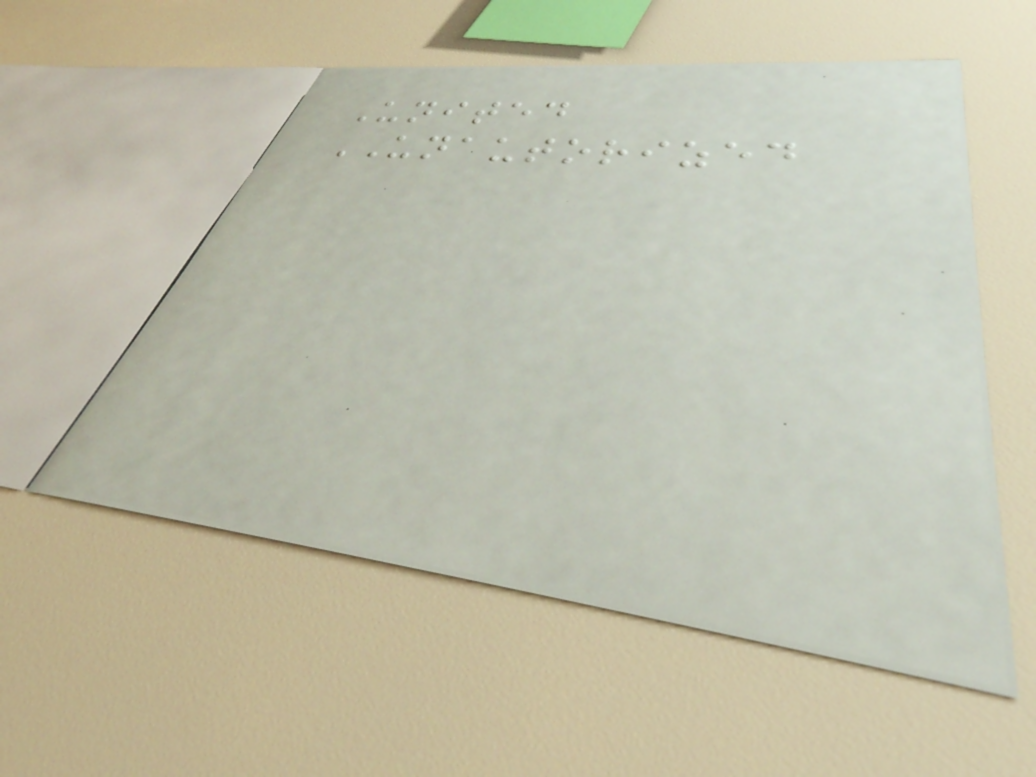United
UNAUTORIZED
